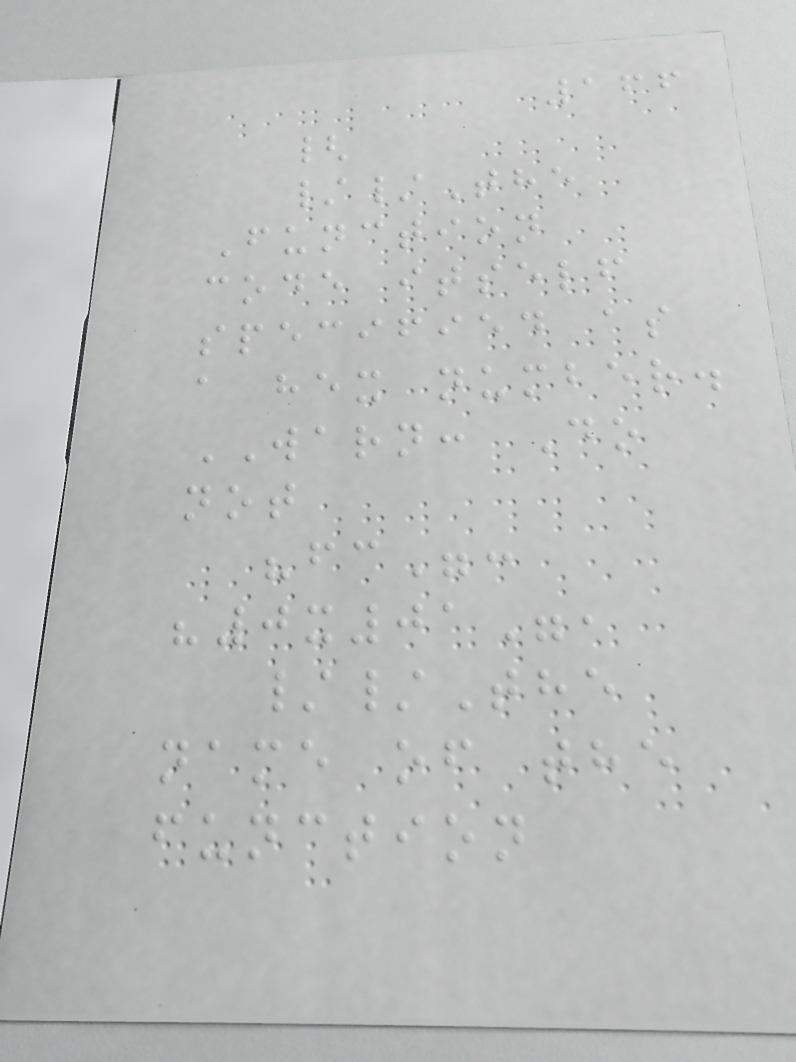166
{
//The
Function
code itself
specified as
a hex number.
WARN: Do
not
"fc":
"0x01",
//The
name of the
function
